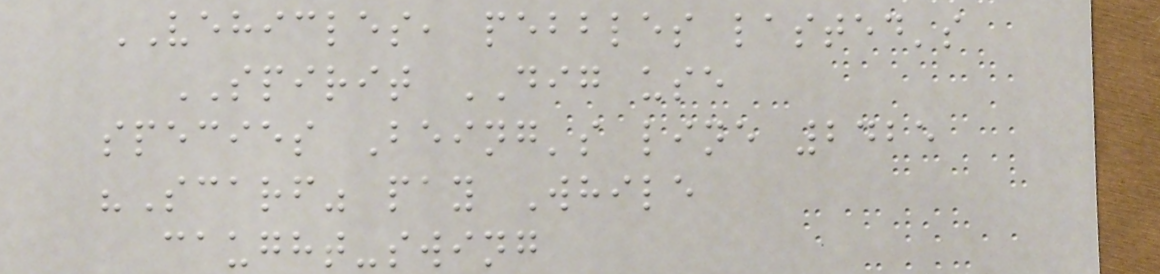VEHICLES, pebbles lasted's
SPIRIT DIG use
species Being's line 2425
"Scarf" pay While
caught-swing
